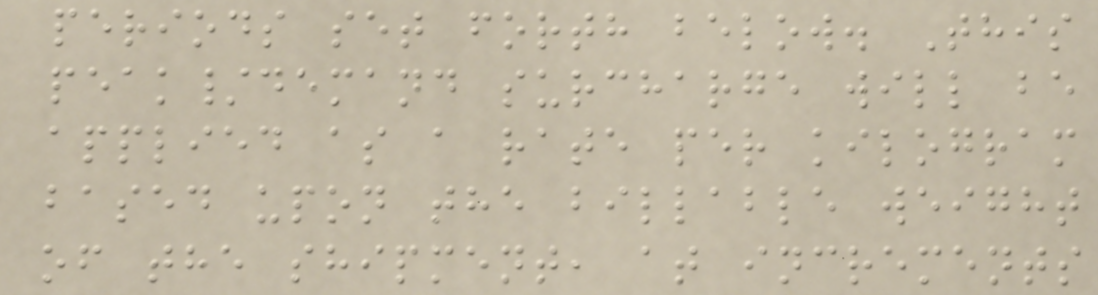periods set forth below. This
peak/demand surcharge will be
applied as a rate per kilogram
based upon the billable weight
of the shipment, at increments
